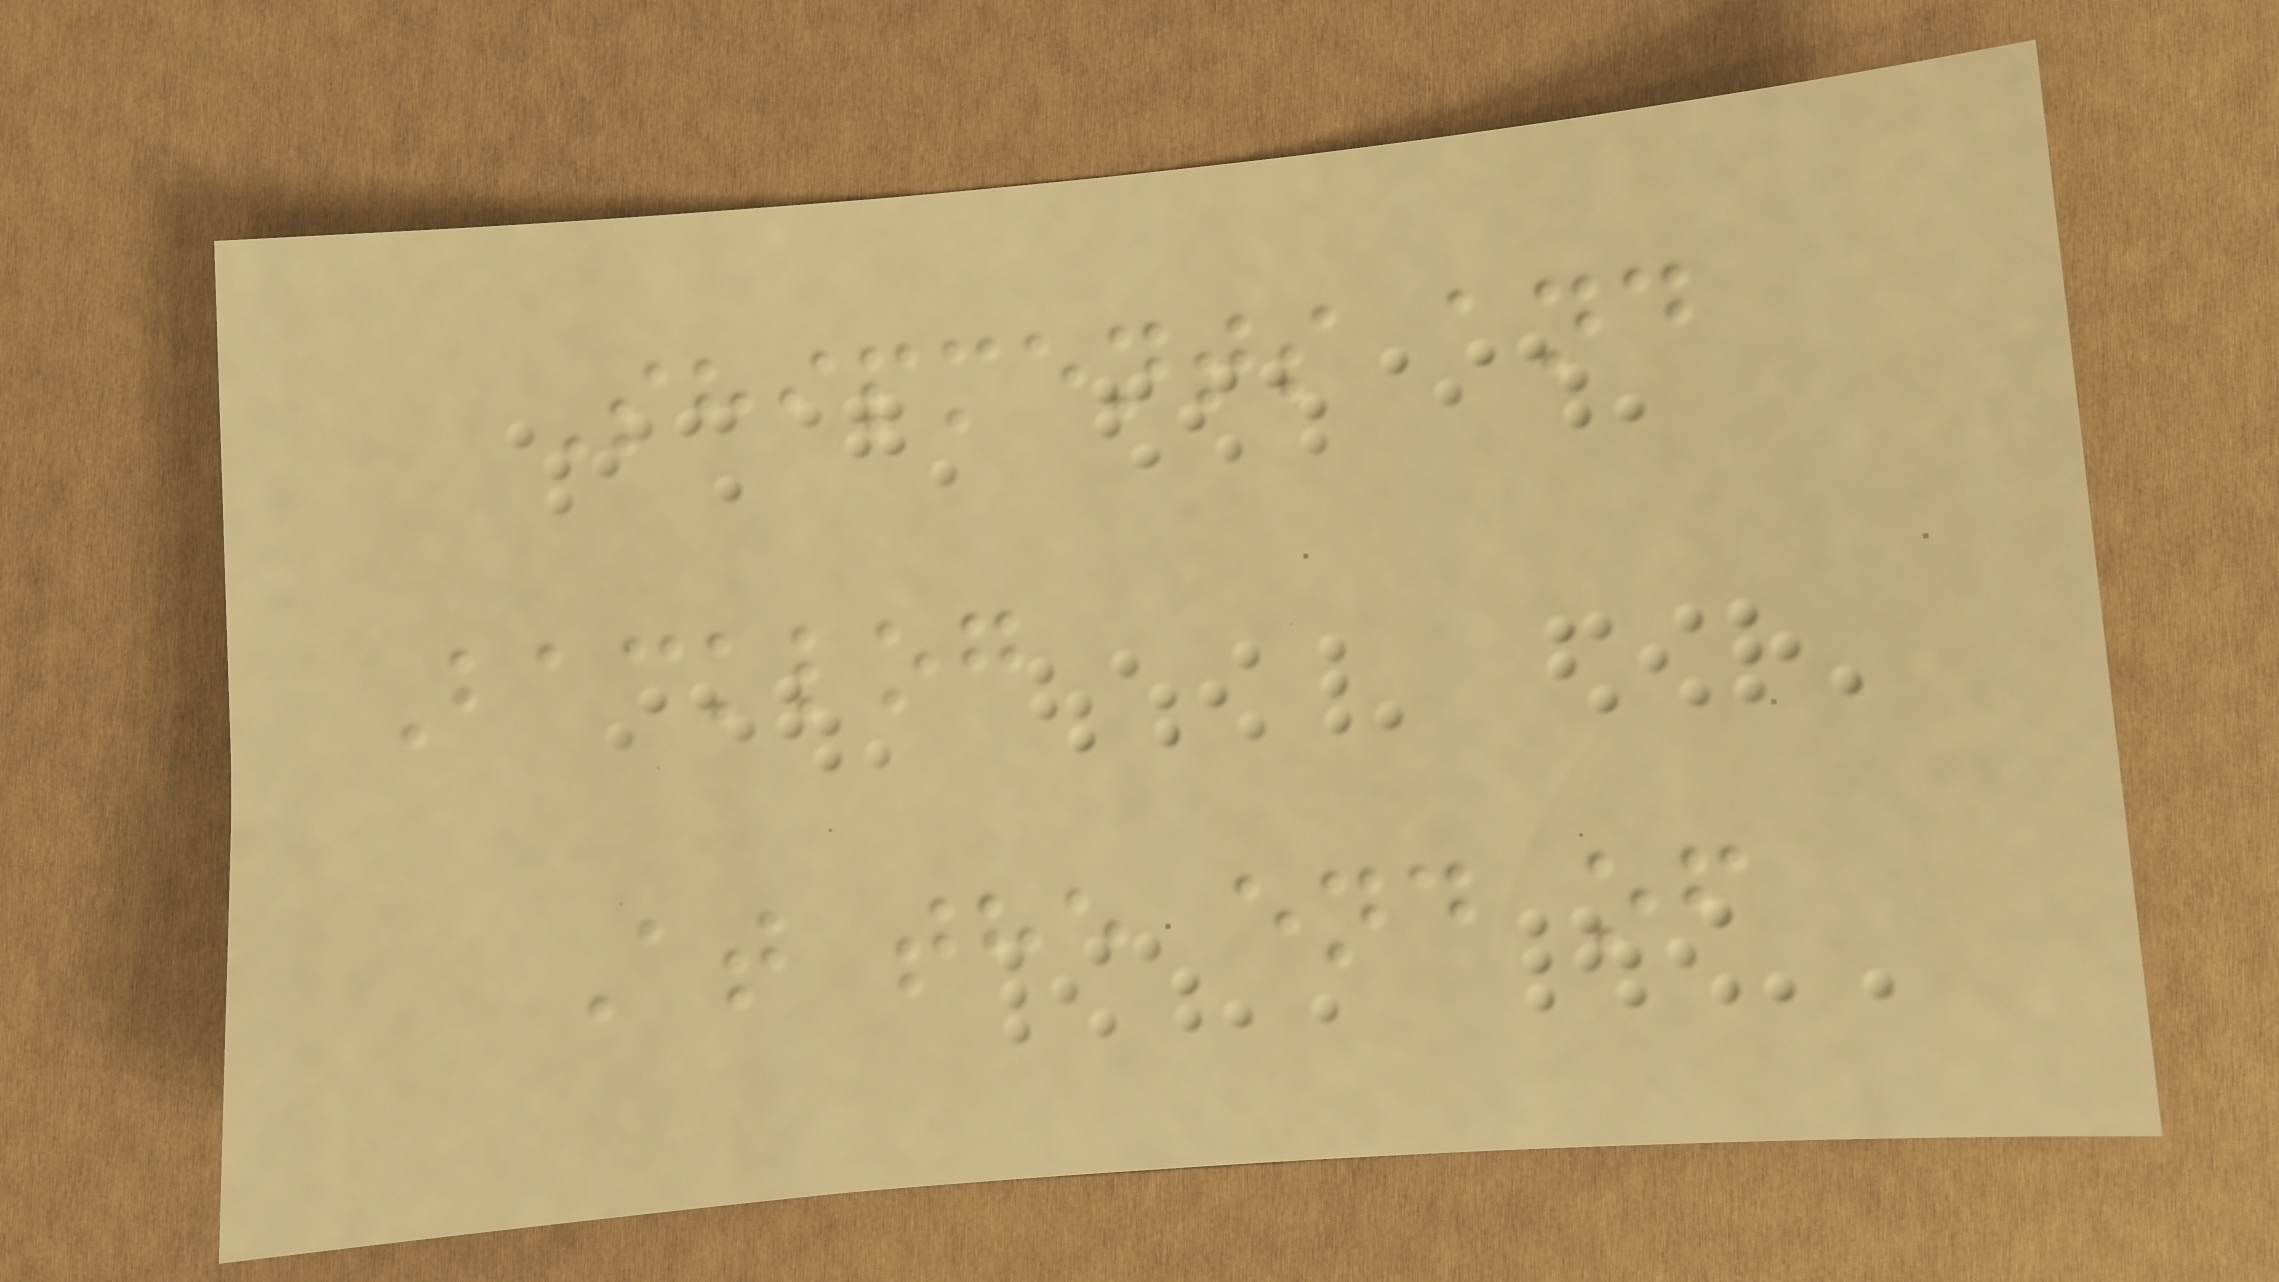Shipments and
Backlog
At the end of
